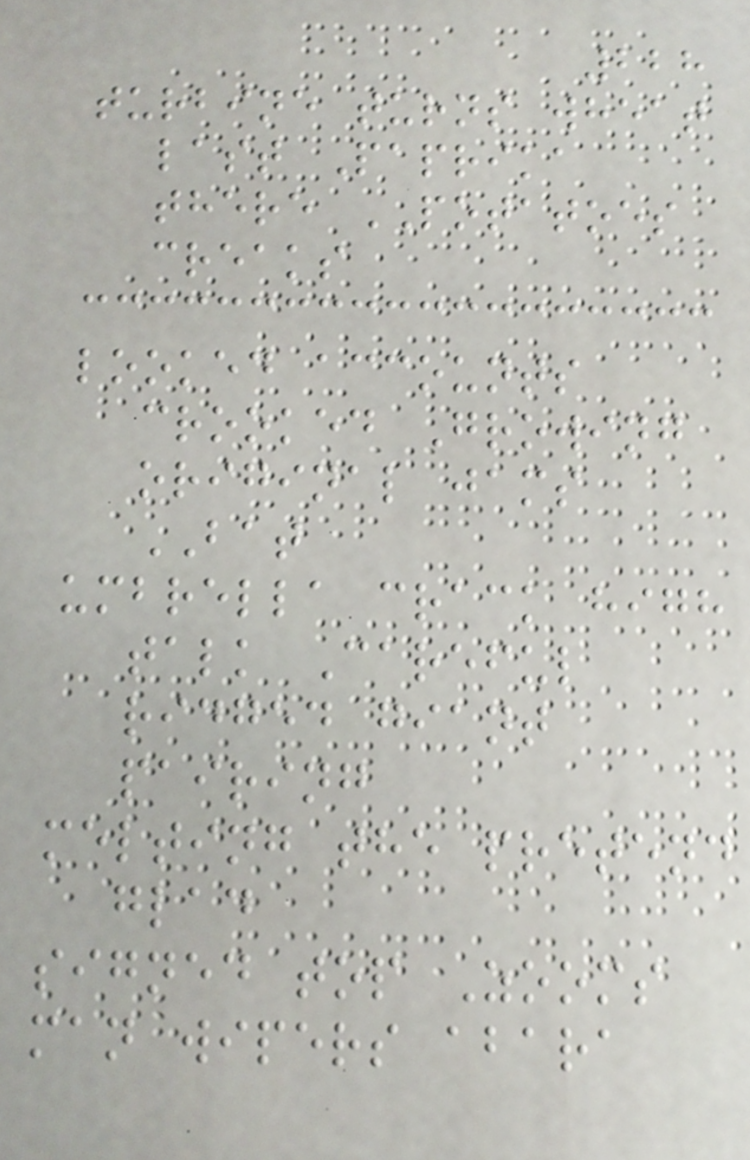228
turbine turns wheat
last Paprika
there POTATOES
creaks
looked accounts
crooked Growing
original jams
BAT
umbrella crack high
talk Careful
ridged giant
pairing
melting the pretend
glad
signed top Zooms
man wipers abara
